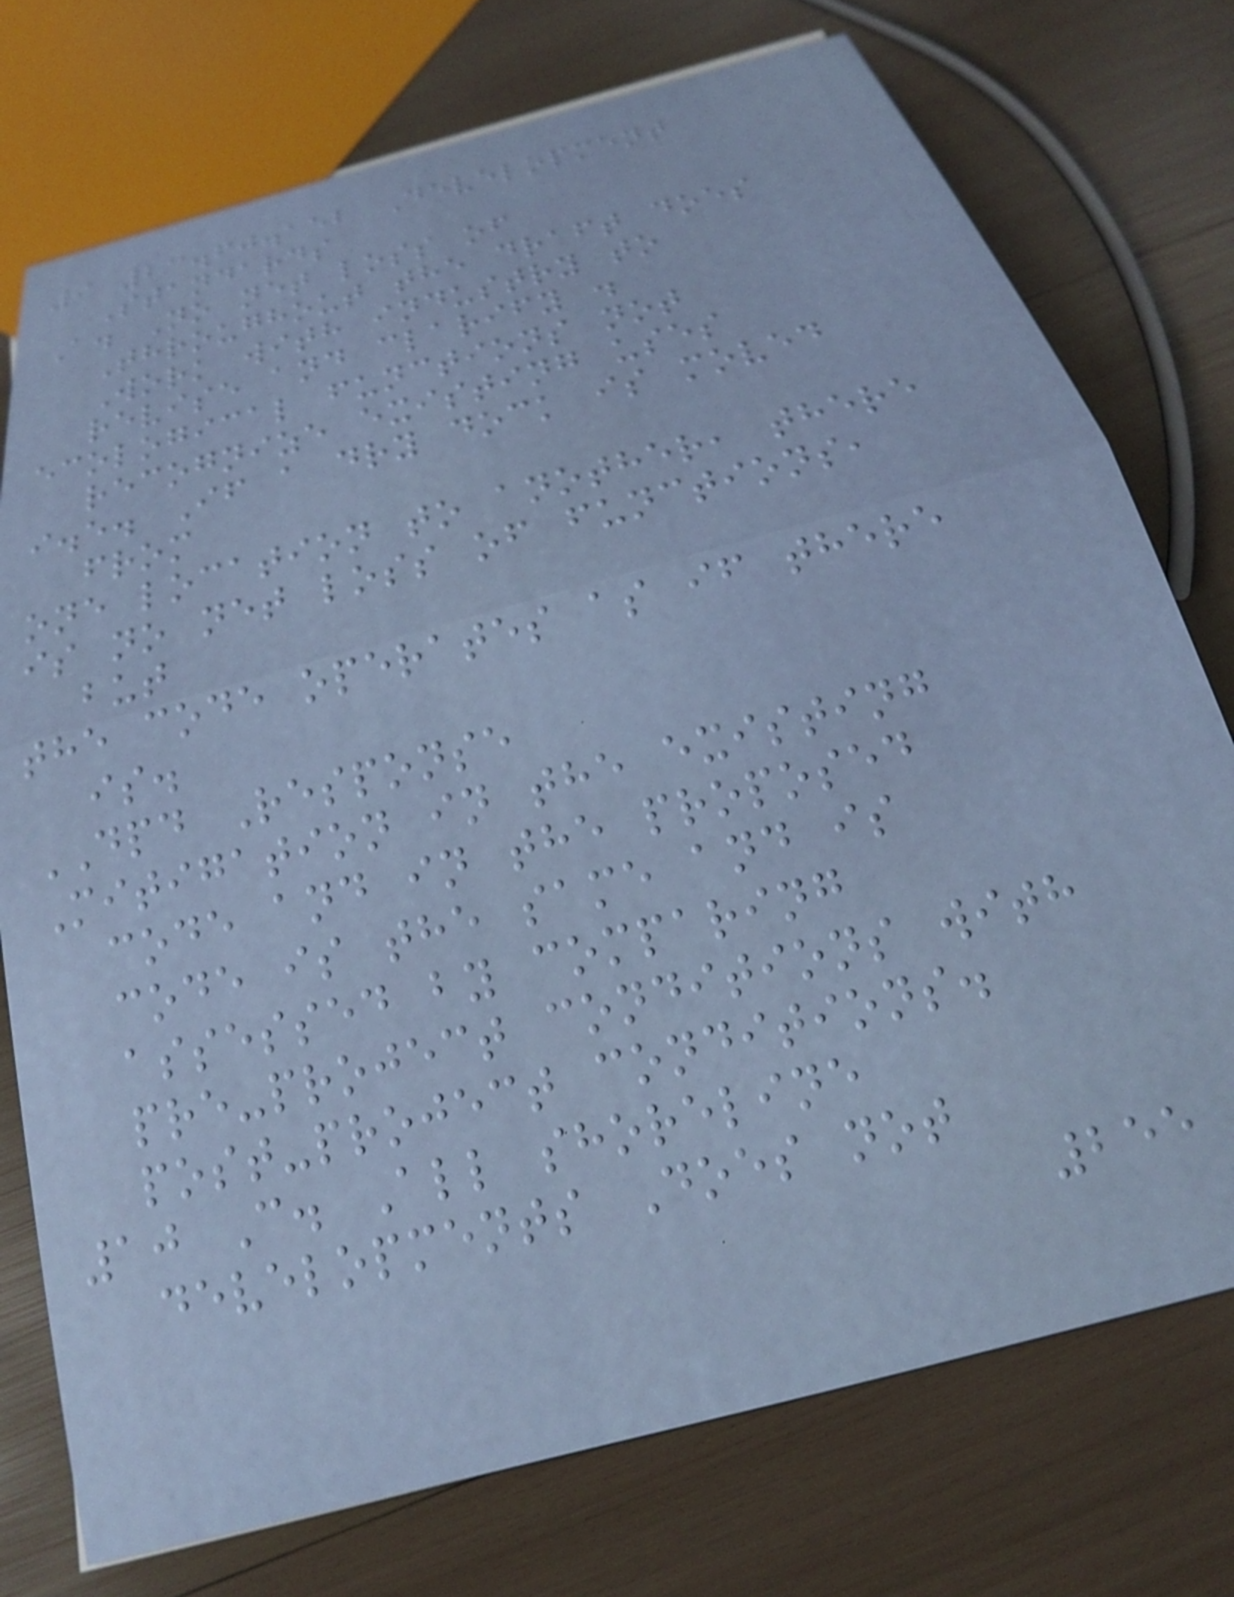9 23.60.152 Development
Standards
A. No net loss of
Throughout the draft does
Work with industry to
revise and clarify .
ecological functions not
recognize existing uses
i.e. If a dry dock is moved
from
one location to another, there
is no net loss of functions,
but
the code operates as if there
is.
DPD Response
Mitigation in the existing
code and in the proposed
code is the same and is
assessed by comparing
pre-project conditions with
post-project conditions.
10 C. All shoreline
developments Does not
255
